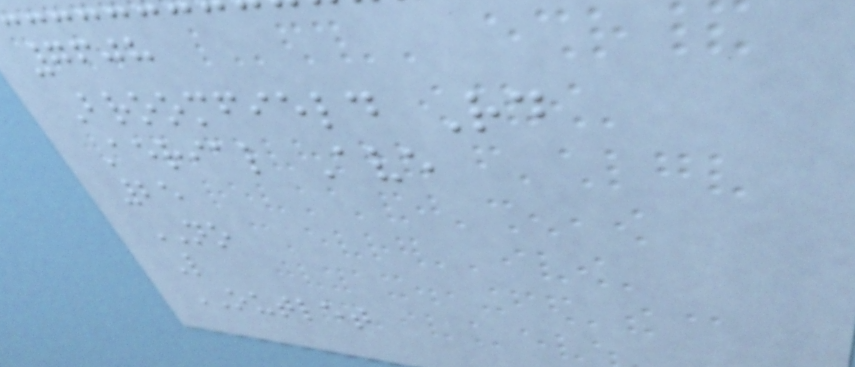7608
Broomfield Rd
Aerial Ave
25
NO
L
OUTLET
